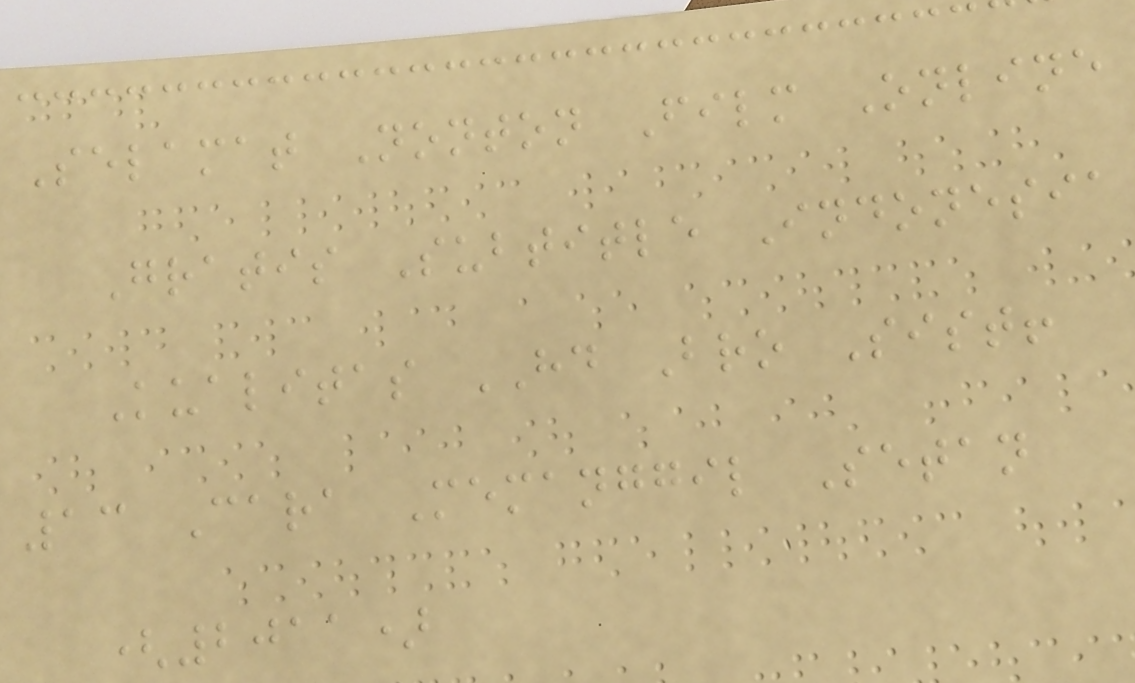Selamat Nonton Film Online
Gratis Subtitle Indonesia
Kualitas HD Bro Sist!
13 Cara Memanggil Setan
(2011)
